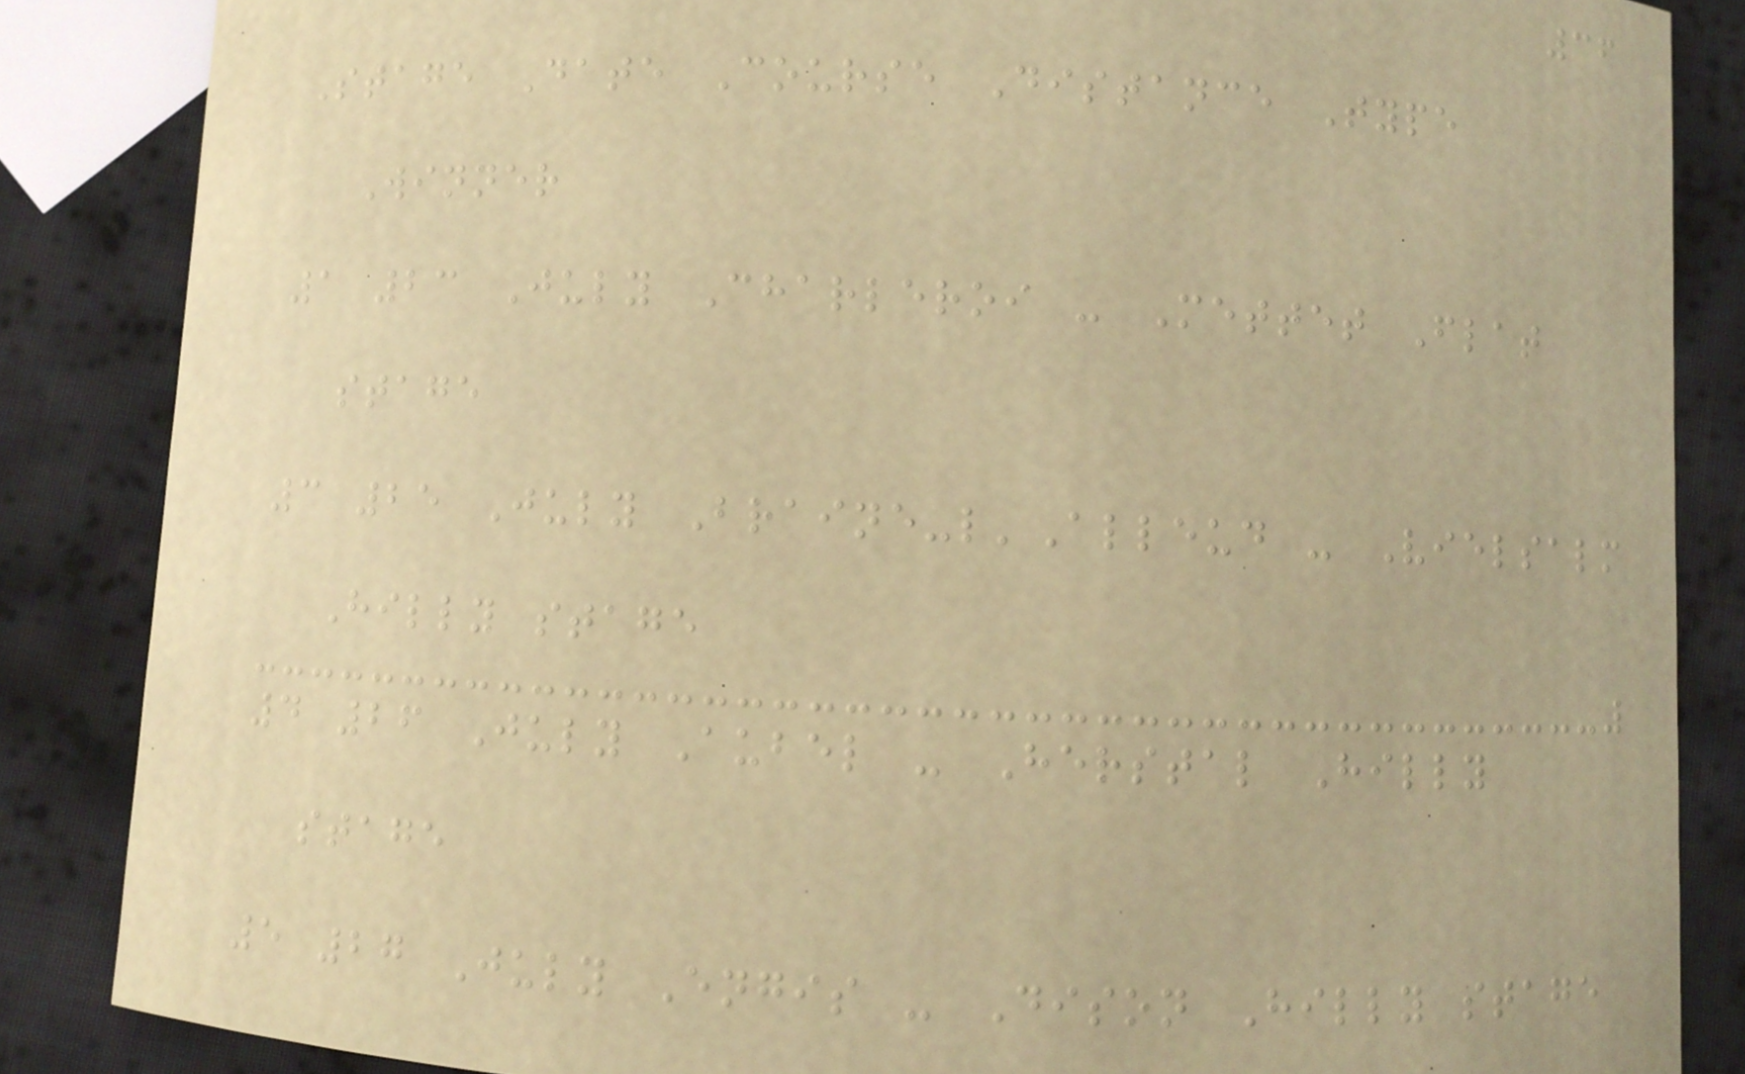36
Stage Date Course Distance Type
Winner
1 23 July Charleroi - Mettet Flat
stage
3 25 July Braine-l'Alleud - Vielsalm
Hilly stage
4 26 July Aubel - Herstal Hilly
stage
5 27 July Engis - Dison Hilly stage
